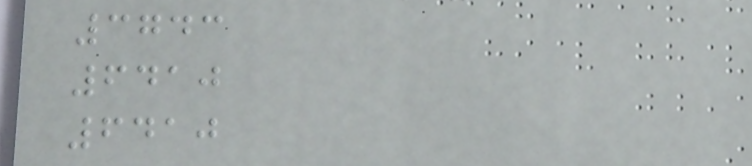3743
6410
6410
